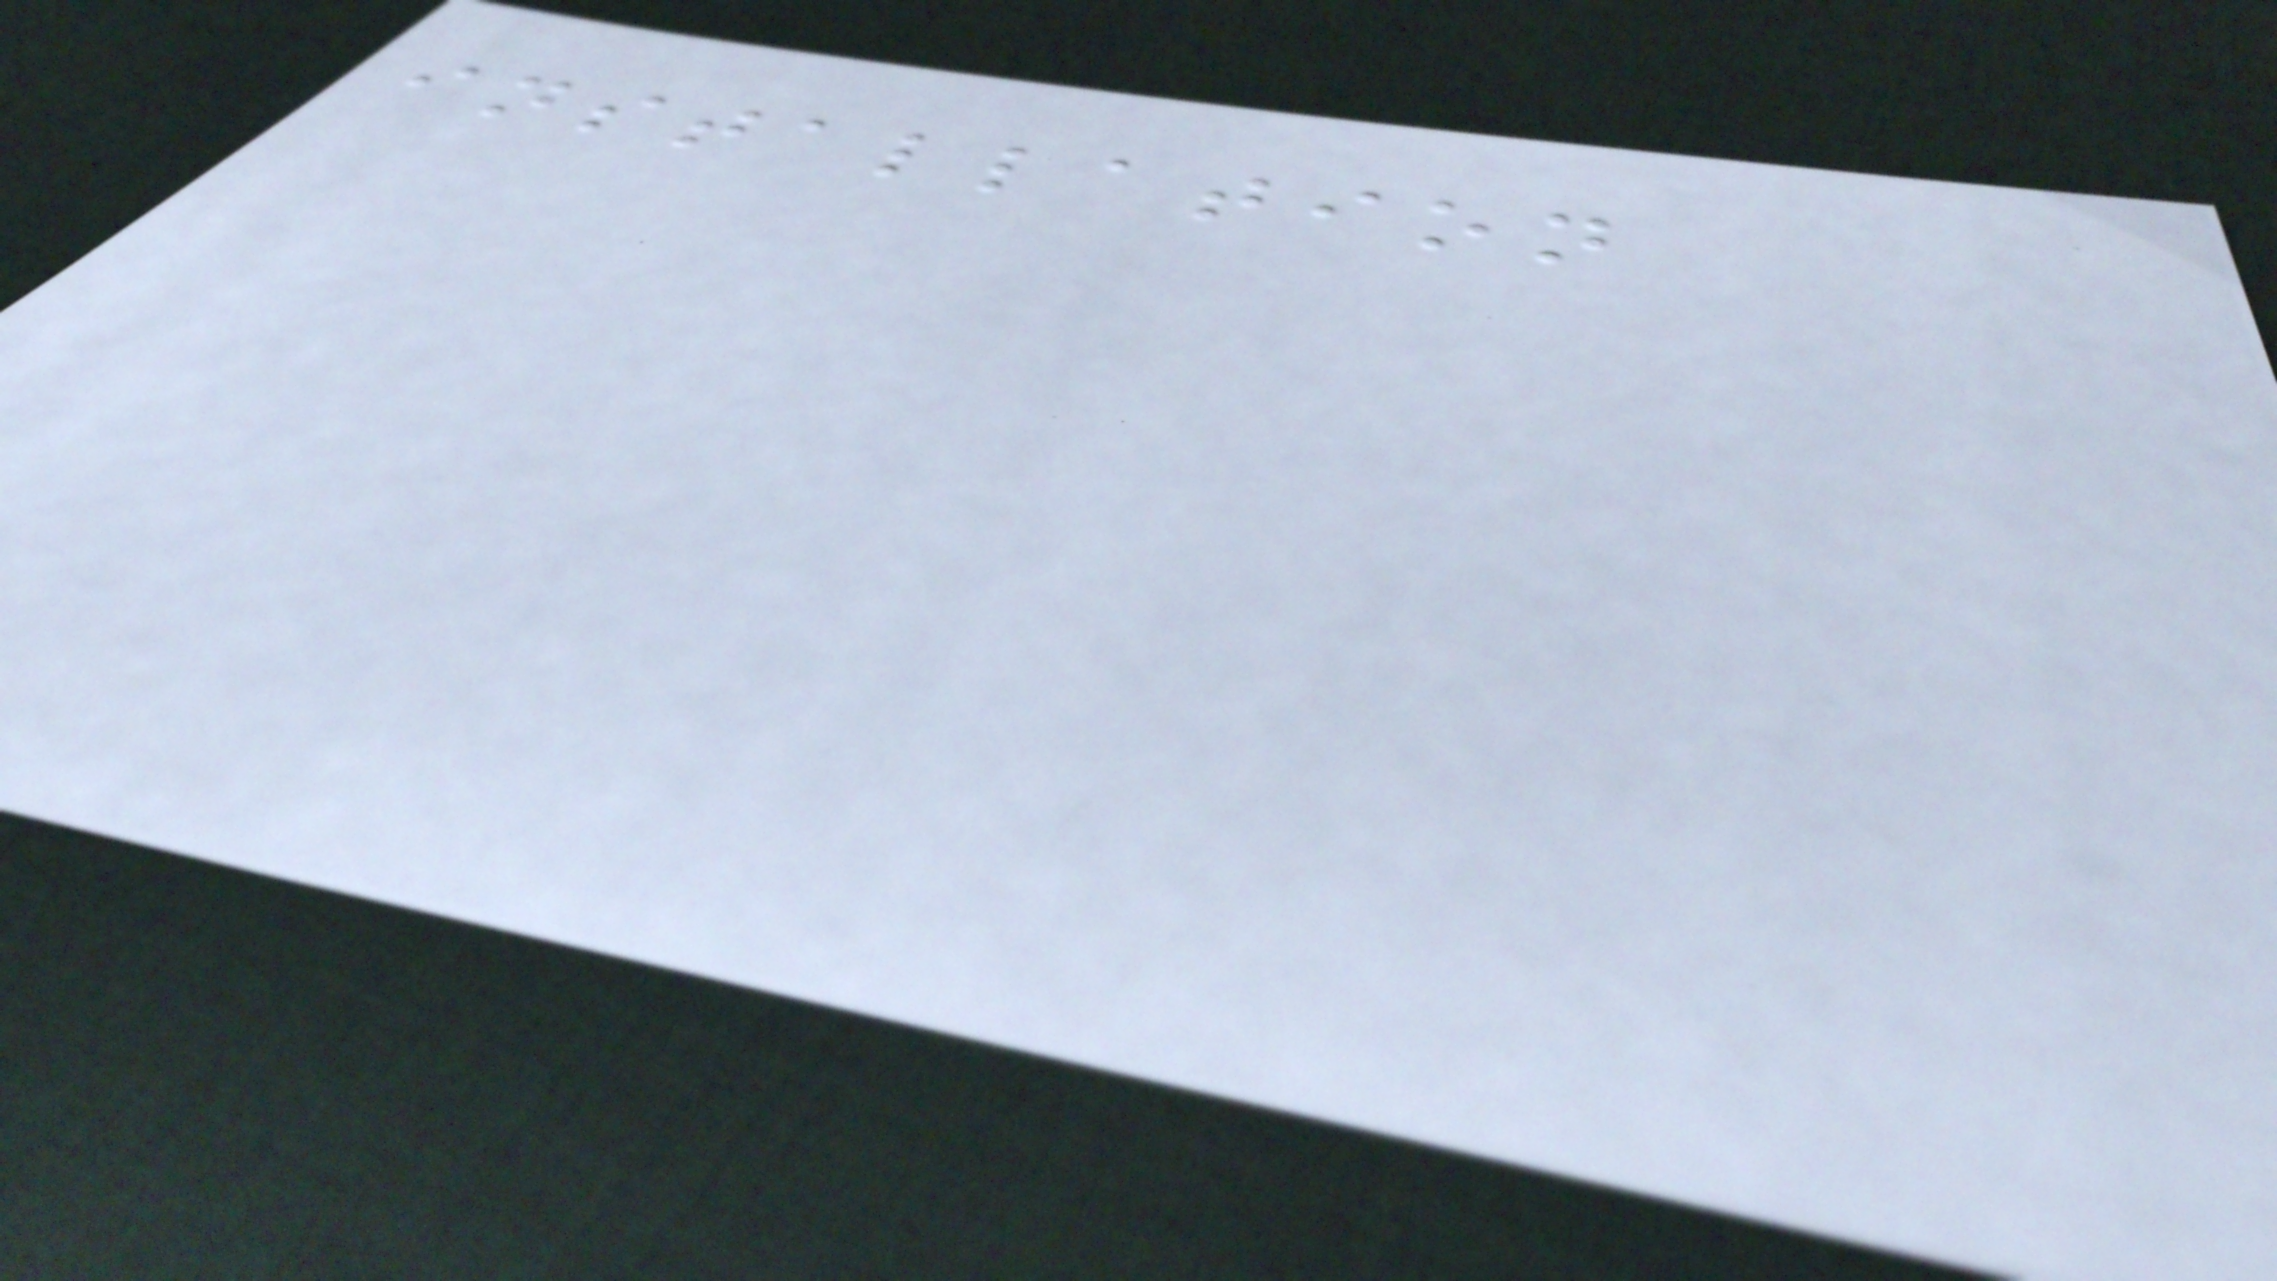installation
